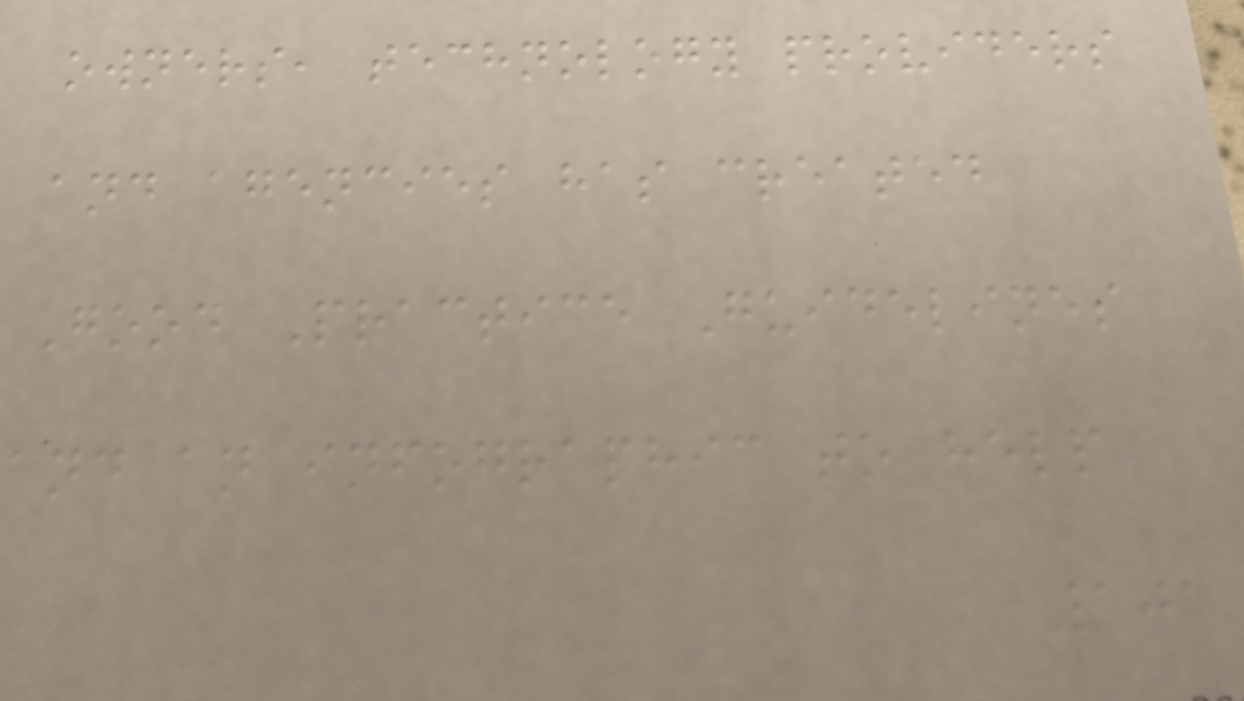owners, technology providers
and agencies has created
Good Practice Guidelines
and an infographic to help
101
